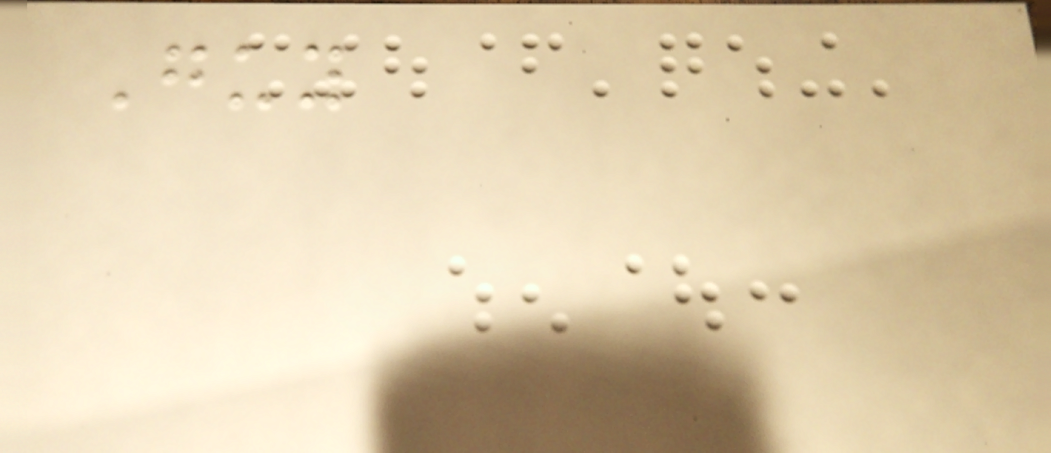Guy
